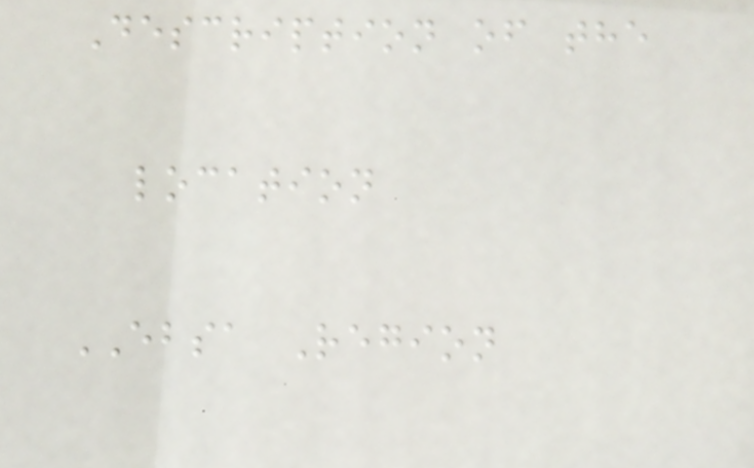Description of the
location
EBSA Region
